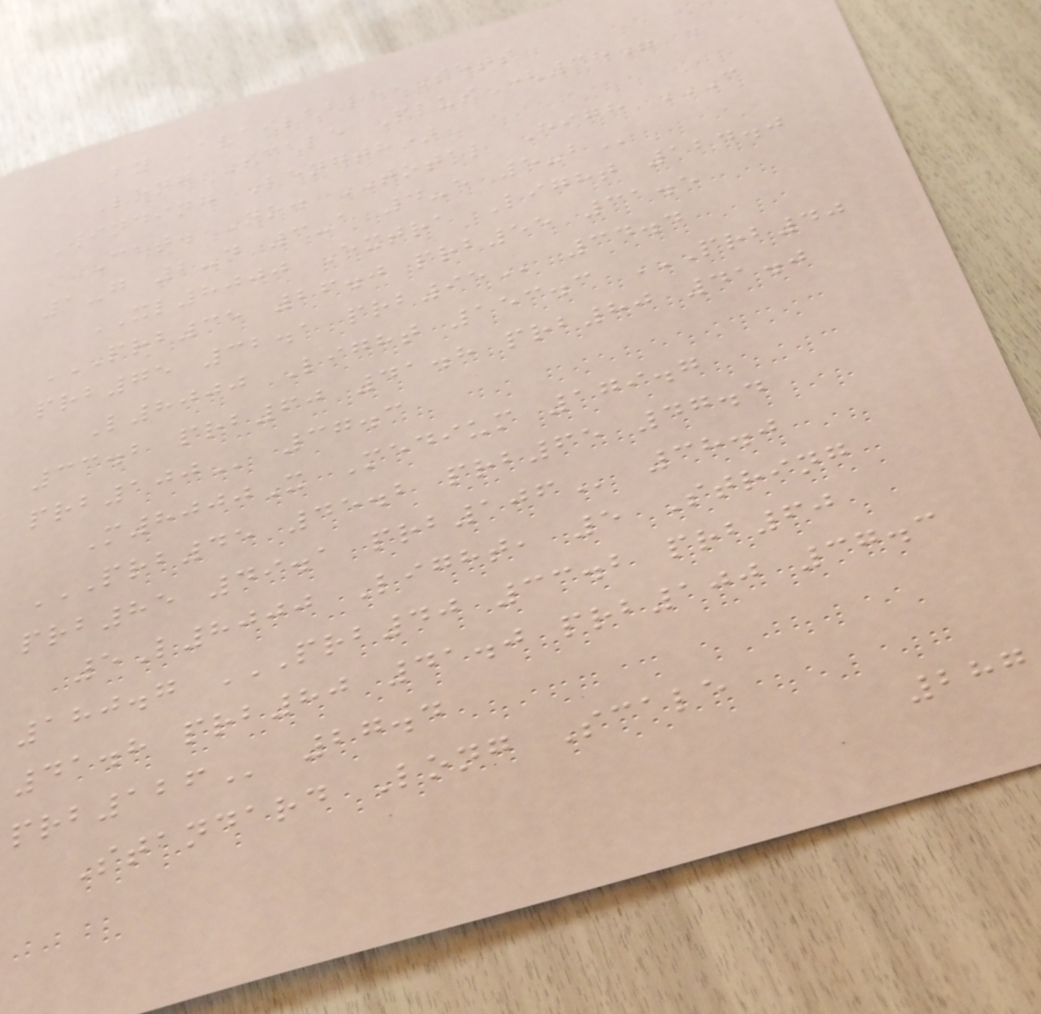By Available Sets
Long Scale Plus (38"
Winding Length)
Cat. No. TOTAL High C
1-G 2-D 3-A 4-E 5-B
XL8000 Extra Light 124.0
PRB35 26.0 PRB55 31.5
PRB75 32.1 PRB95 34.4
L8000 Light 153.3 PRB40
33.2 PRB60 41.8 PRB80 41.0
PRB100 37.3
M8000X Medium 179.7
PRB45 45.2 PRB65 47.4
PRB85 49.1 PRB106 38.0
5L8000 Light, 5 String
180.7 PRB40 33.2 PRB60
41.8 PRB80 41.0 PRB100 37.3
PRB126 27.4
Standard Long Scale
287
